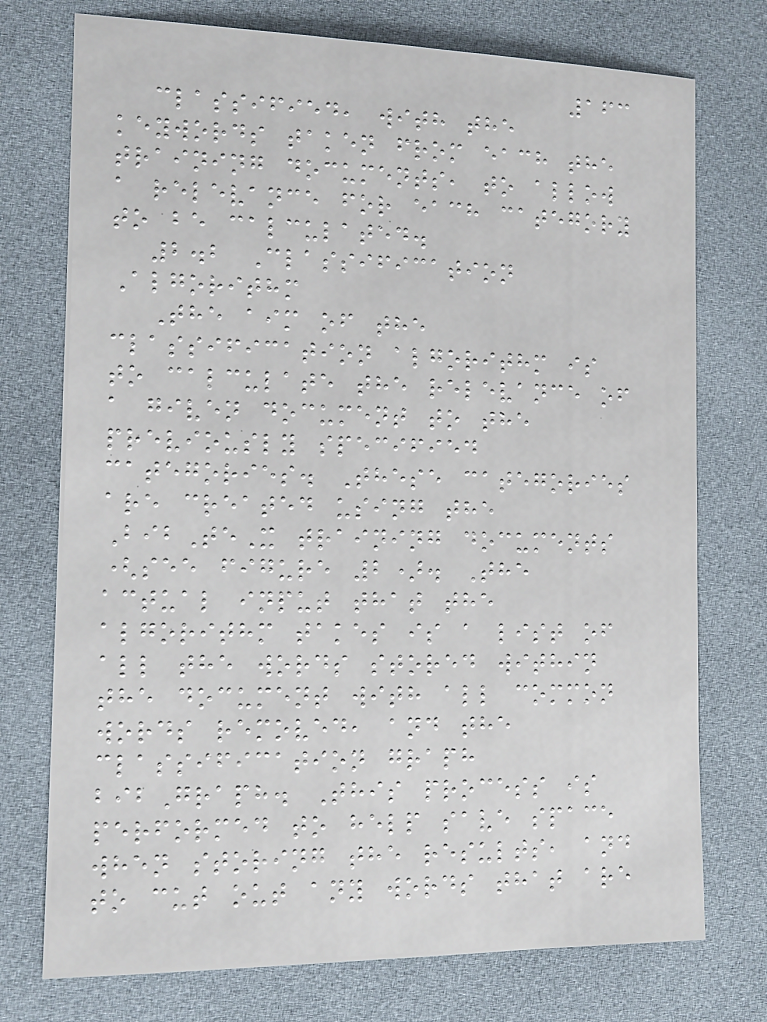163
classified, with the
keywords taken from each the
training documents, to allow
a relevance for each category
to be calculated.
2.2 Classification
Algorithm
The aim of the
classification algorithm is
to calculate the relevance of
a given document to the
previously specified
categories. These categories
are created using the
BibTeX training documents
(see figure 2). The
actual input that the
algorithm takes is a list of
all the words stored within
the document with all common
words removed, and the
classification graph
bibGraph. This process is
performed to help save space
when storing the results, and
to cut out any words that are
